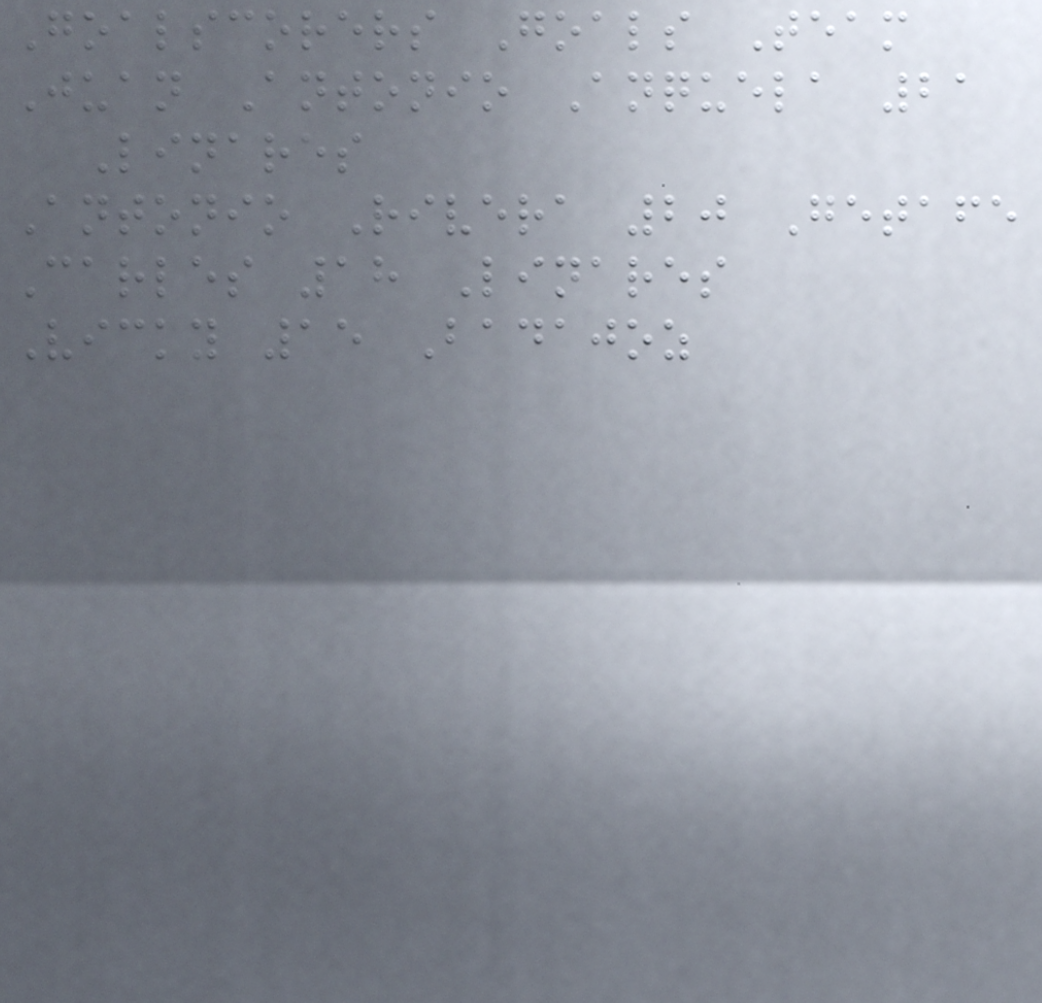Goalscorers Goals Team
Juan Antonio Anquela 21
Linares
Antonio Rivera 20 Getafe
Carles 18 Linares
Vicky 15 Badajoz
